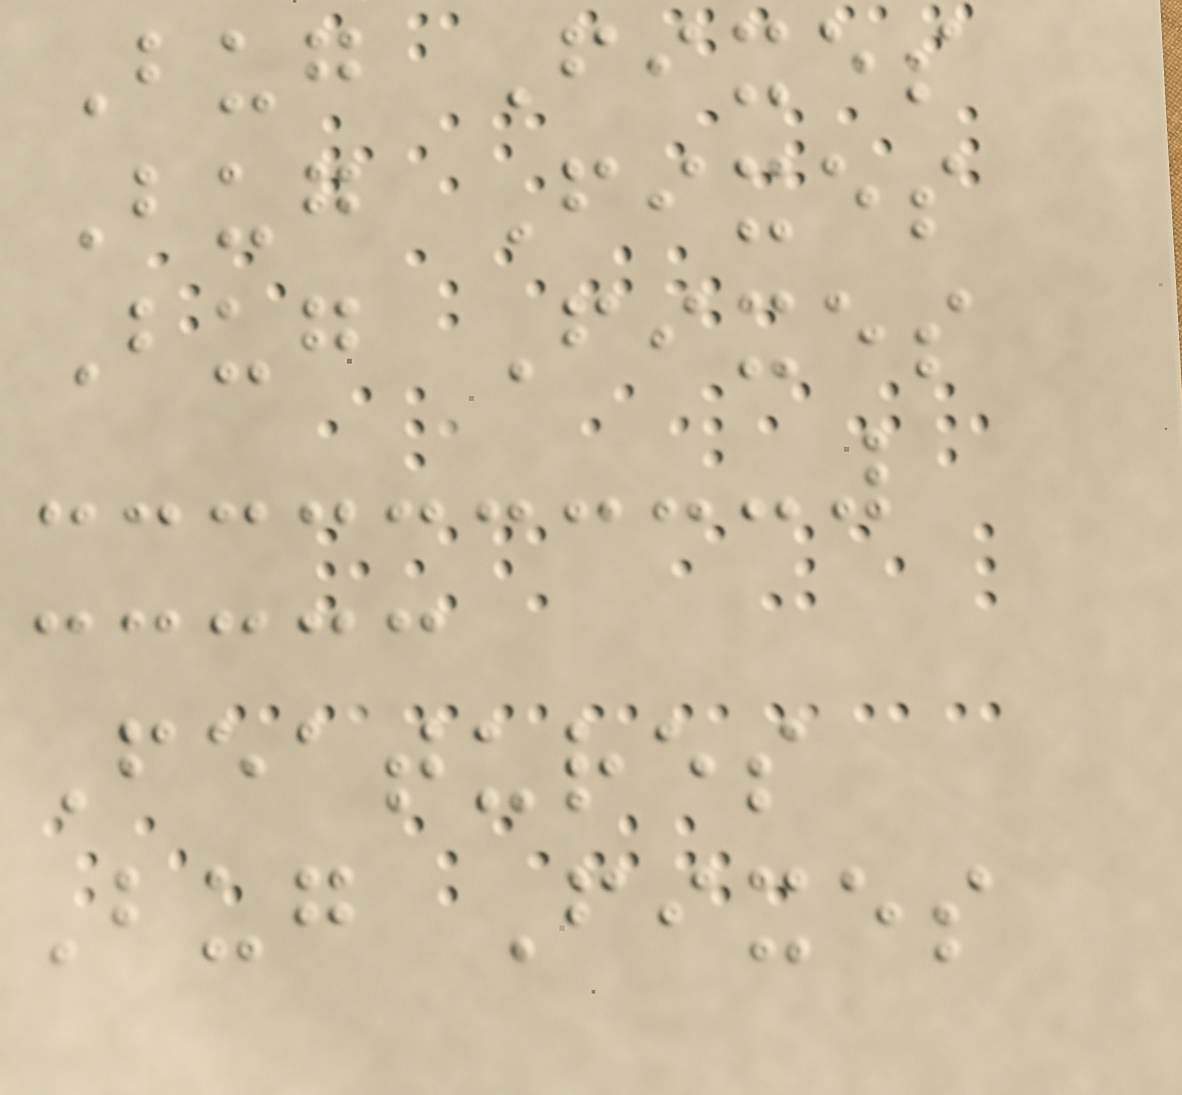Bug Fixes
Bug Fixes
Bug Fixes
Features
Bug Fixes
